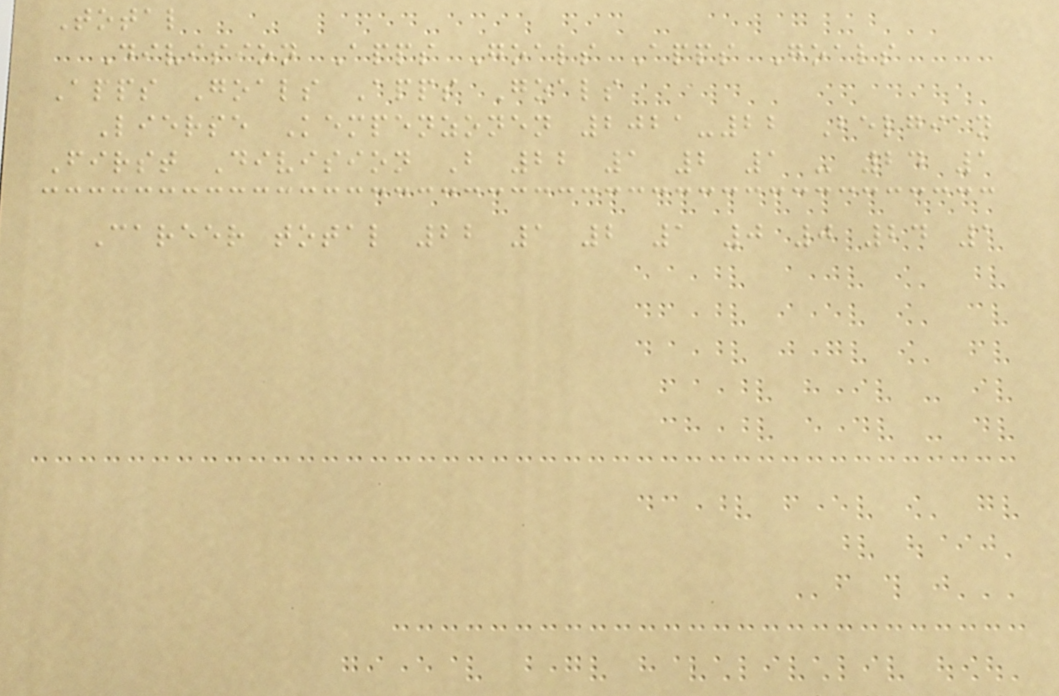Total
Division Apps Goals Apps Goals
Apps Goals Apps Goals
Lierse Kempenzonen 2021-22 Belgian
First Division B 22 1 2 1 - 24 1
Career total 22 1 2 1 0 0 24 1
